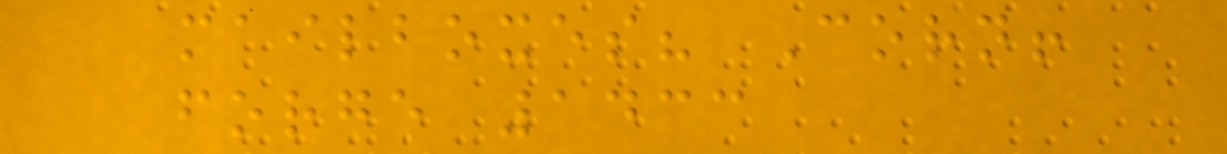mailboxes? Corn!
forge 1433
